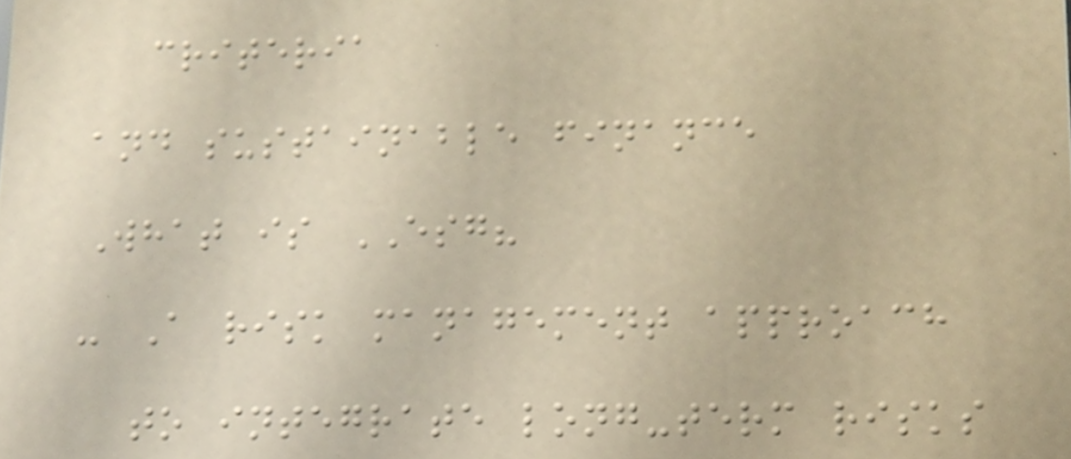criteria
and sustainable finance
What is ESG?
- A risk management approach
to integrate long-term risks
